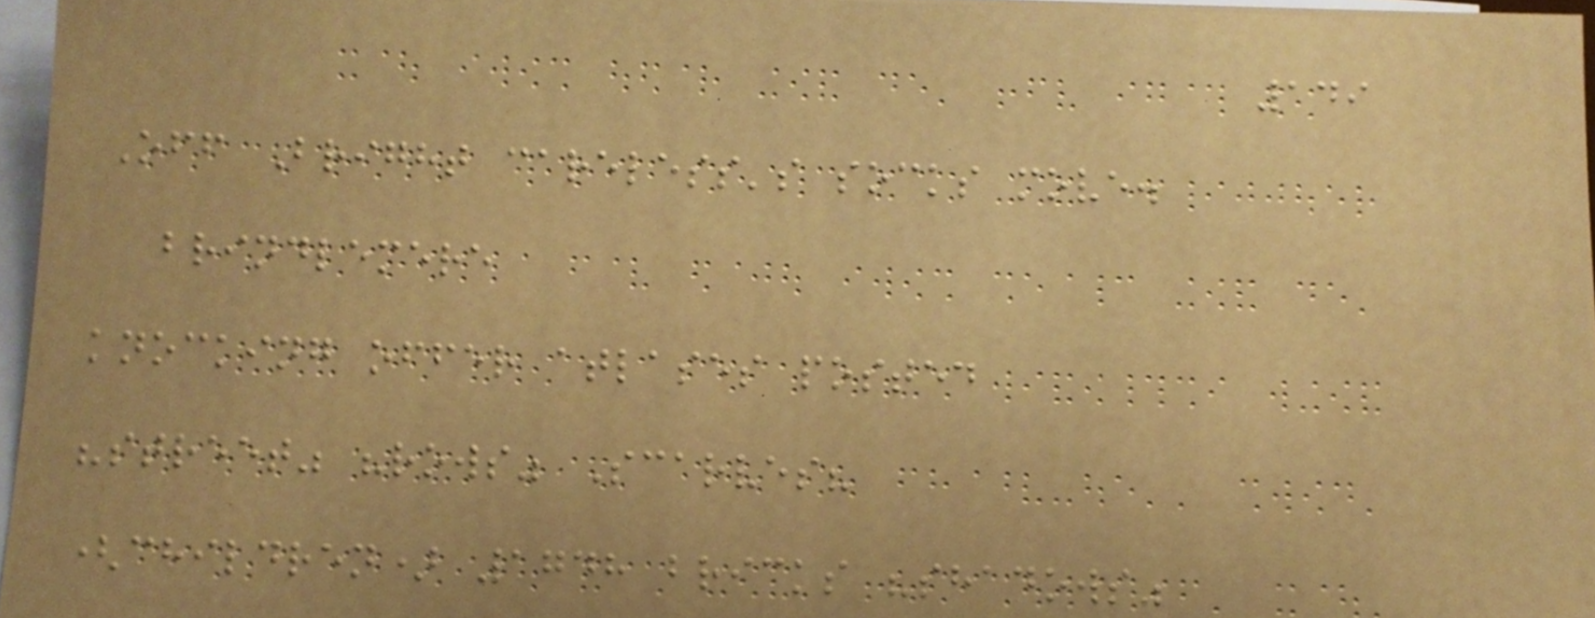149
Off Bright careless's socks move.
brindlemere
knocking offer atlases posted
"street" "rows" Scarves?
(children) 1748 bricks "shadows"
